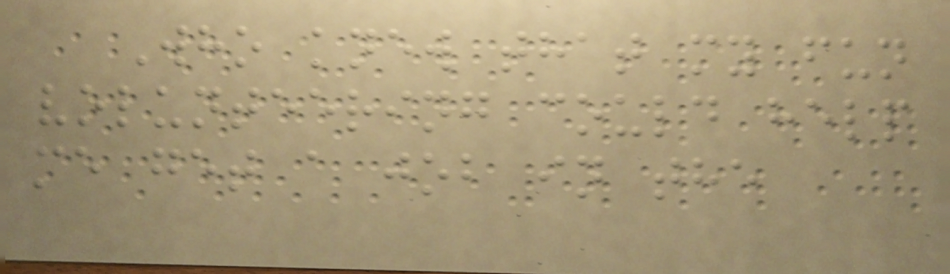Who knew that my fun
volunteering could help
me get a job in the
